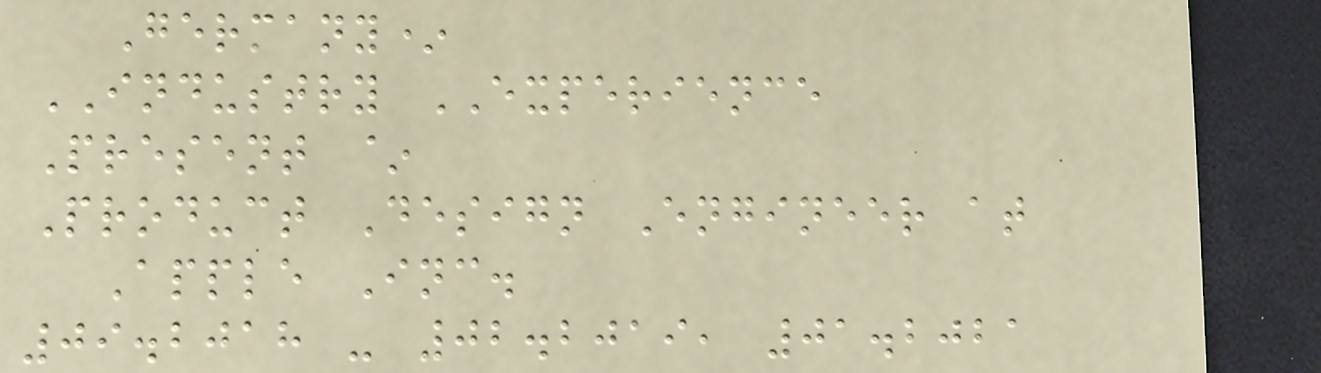Germany*
INDUSTRY EXPERIENCE
Present ~
Product Design Engineer at
Apple Inc.
09.2018 - 02.2019, 01.2021
